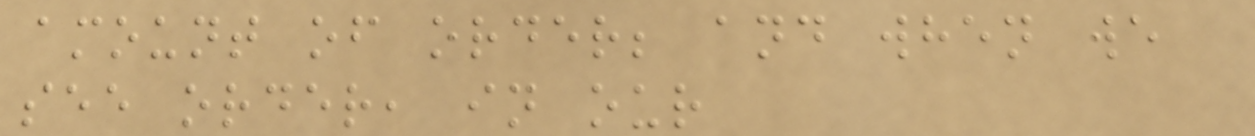amount of order; and when we
see order, in our
